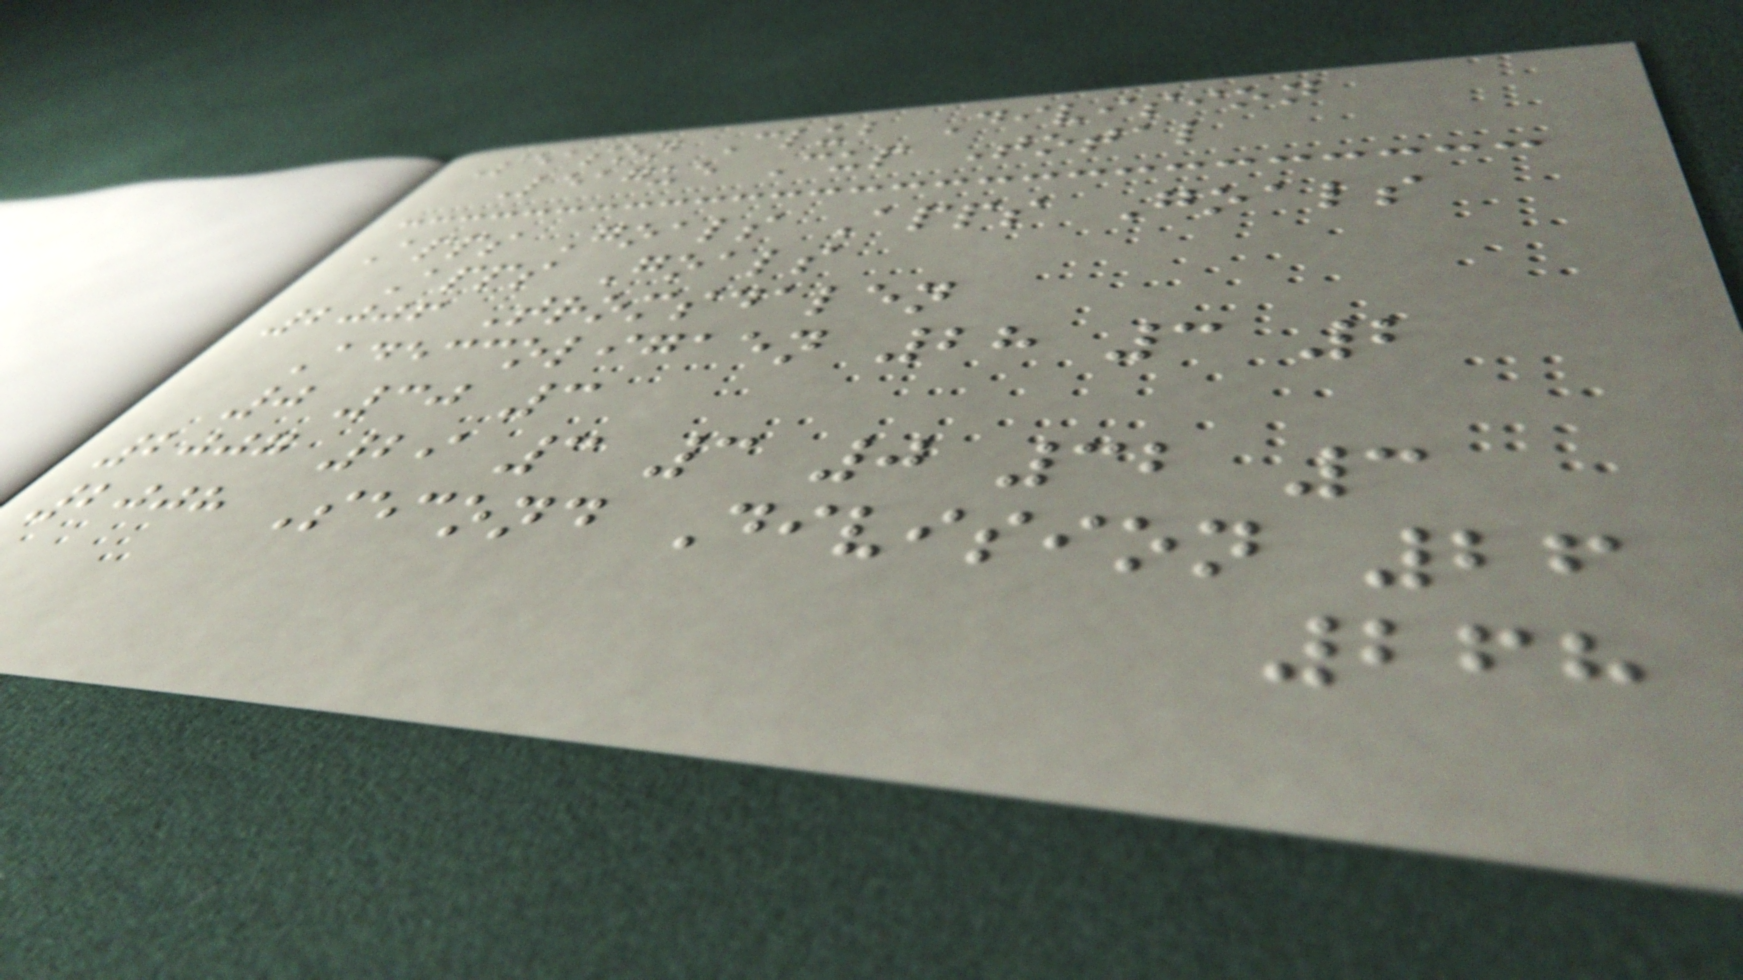Season Club Division
League Cup Total
Apps Goals Apps Goals
Apps Goals
2006 Tromsdalen
Adeccoligaen 28 3 2
0 30 3
2007 29 3 3 0 32 3
2008 Second Division 26
268
